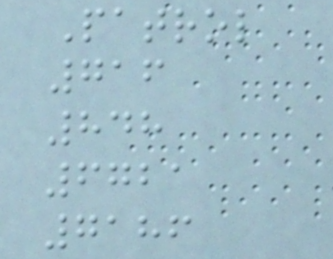Patrol
716
848
6721
7186
